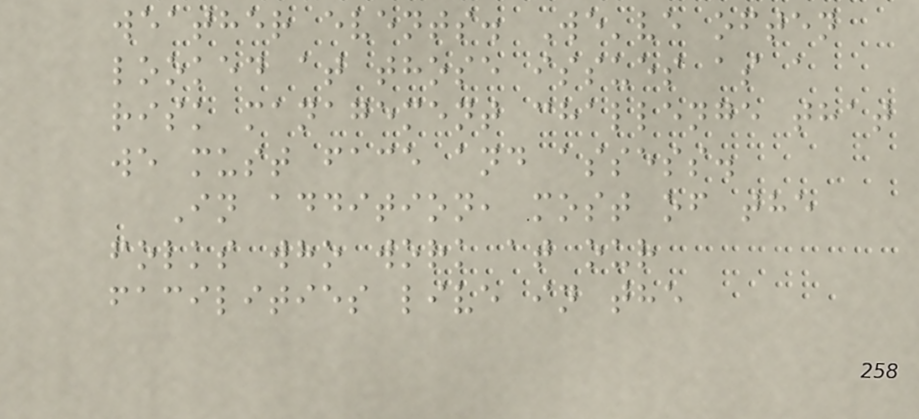weather events. We've often
looked at those issues as a
risk management challenge that
we must face and assess.
In addition, most of the
folks who work at our
facilities live in the
